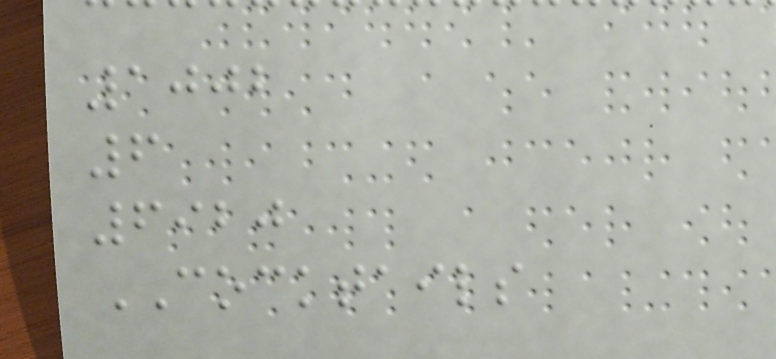1002
6
6920
COCKTAILS
